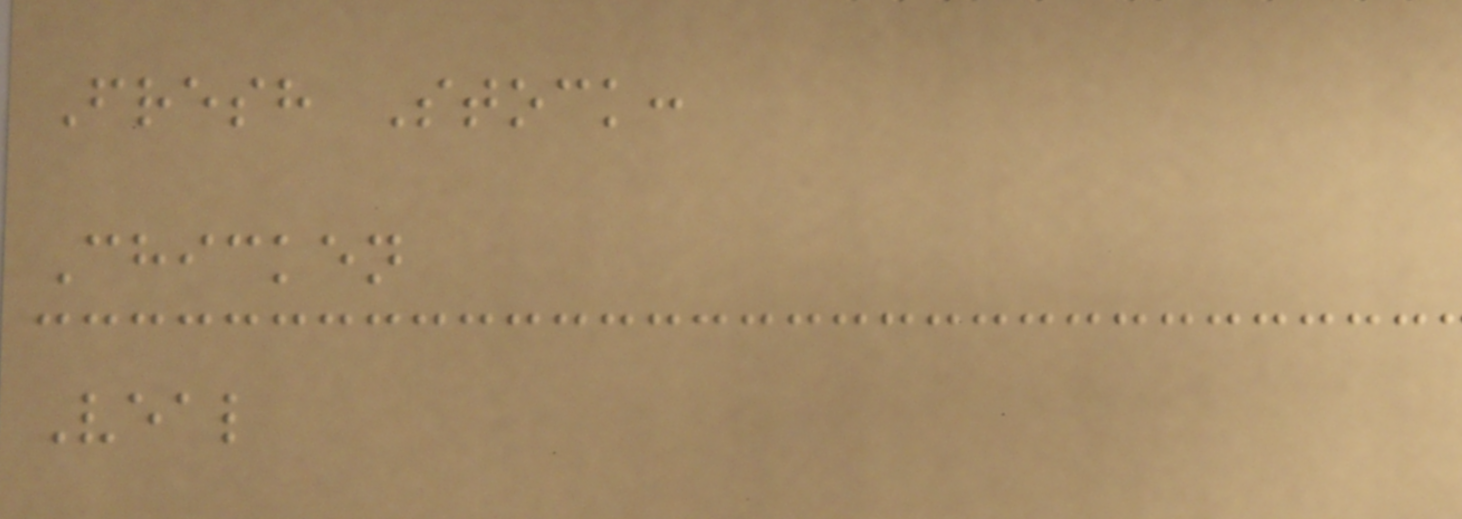Fresh Stock:
Chicken
Veal
